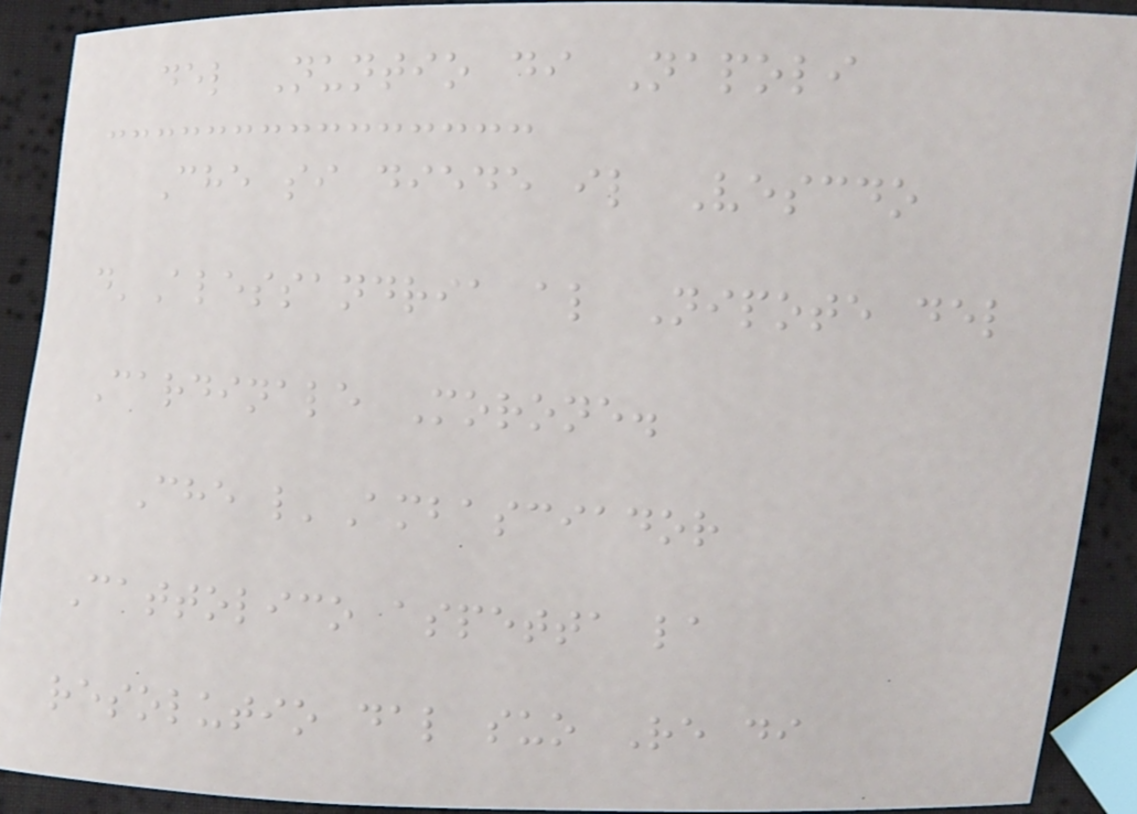del Nuntio di Napoli
Che si diede il Vescdo
d'Alessandria al Nipote del
Cardinale Morone.
Che l'Ambasciador
Cattolico aspetta la
resolutio dal suo Re di
